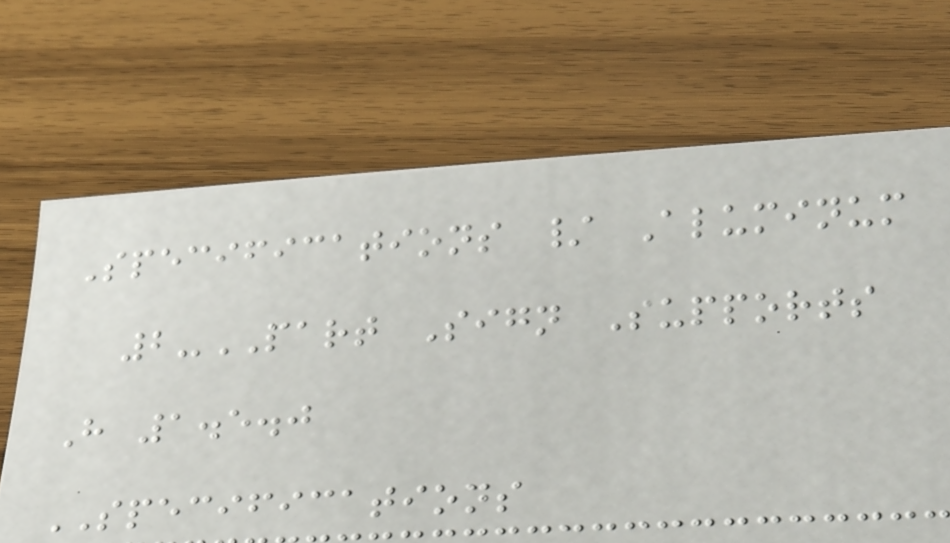Specifications / Aluminum
2-PART Sign Supports
H 1.5.0
SPECIFICATIONS
